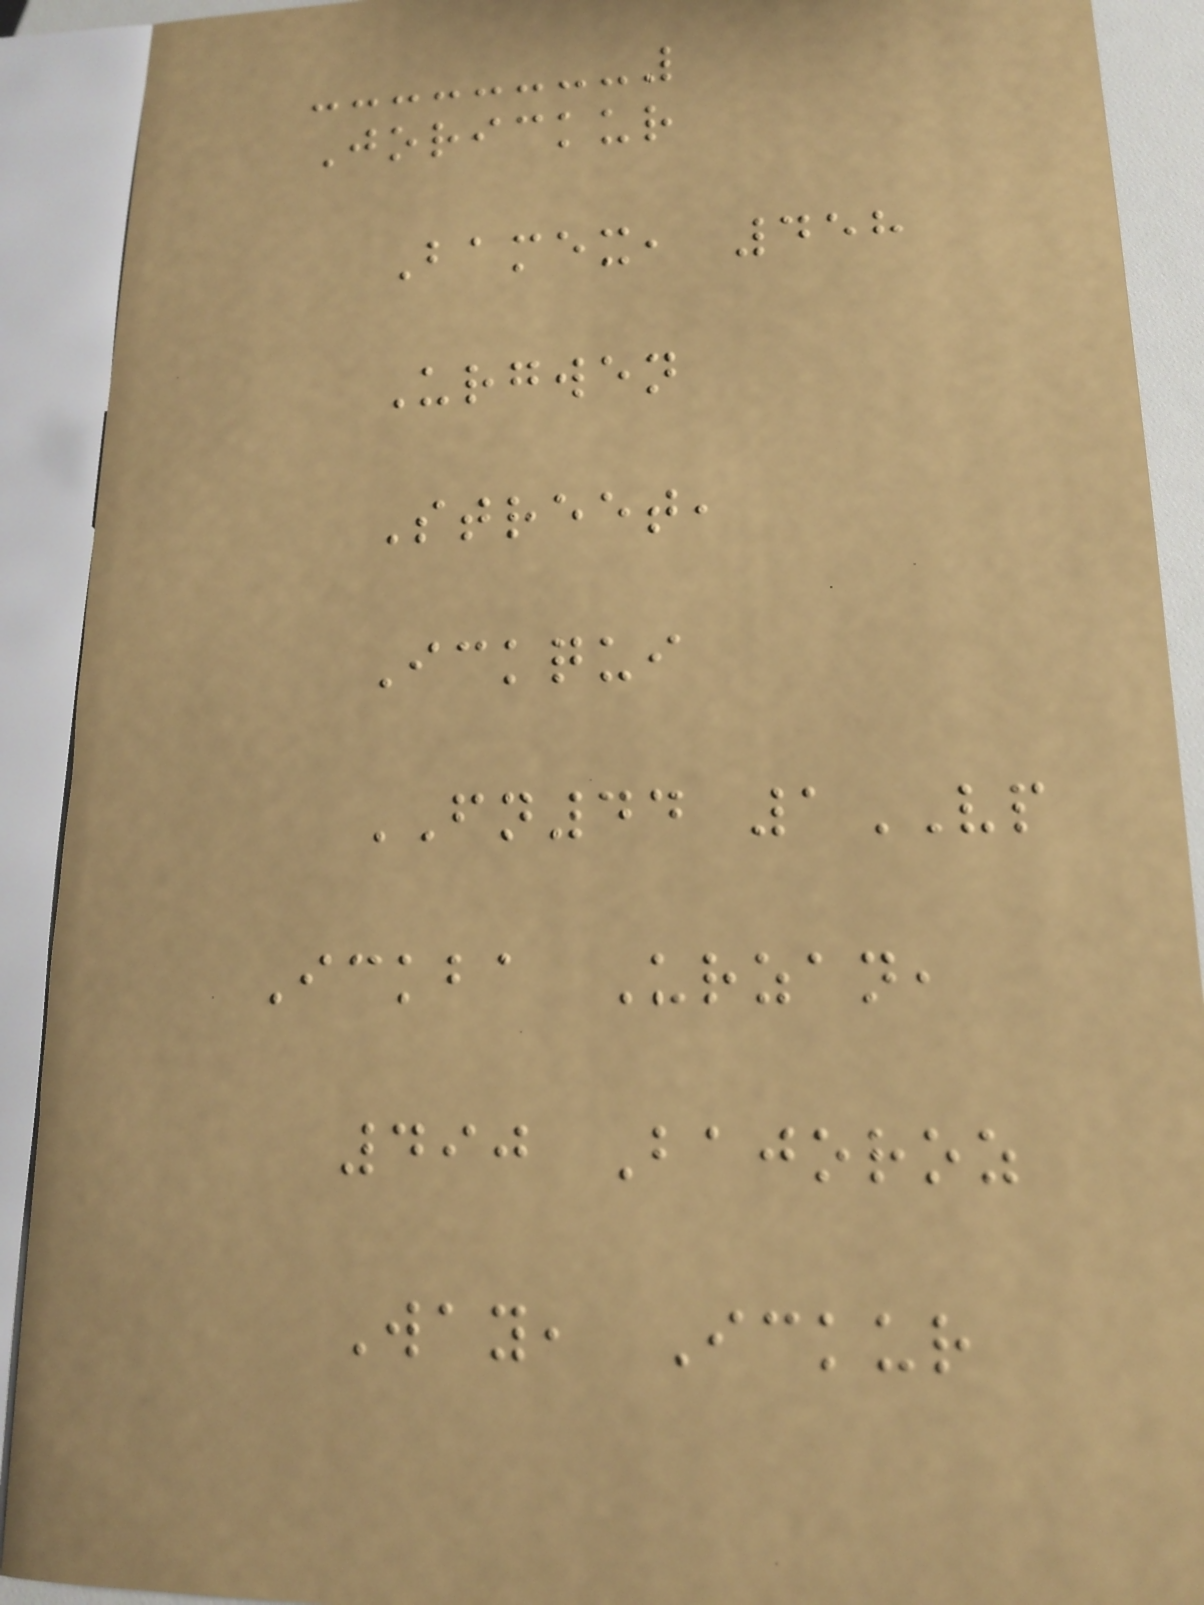Jorickur
Bamex, 458
Urgwen
Street,
Ickqui
FN44 1VP
Ickba Urzan,
490 Bajoroz
Way, Ickur
